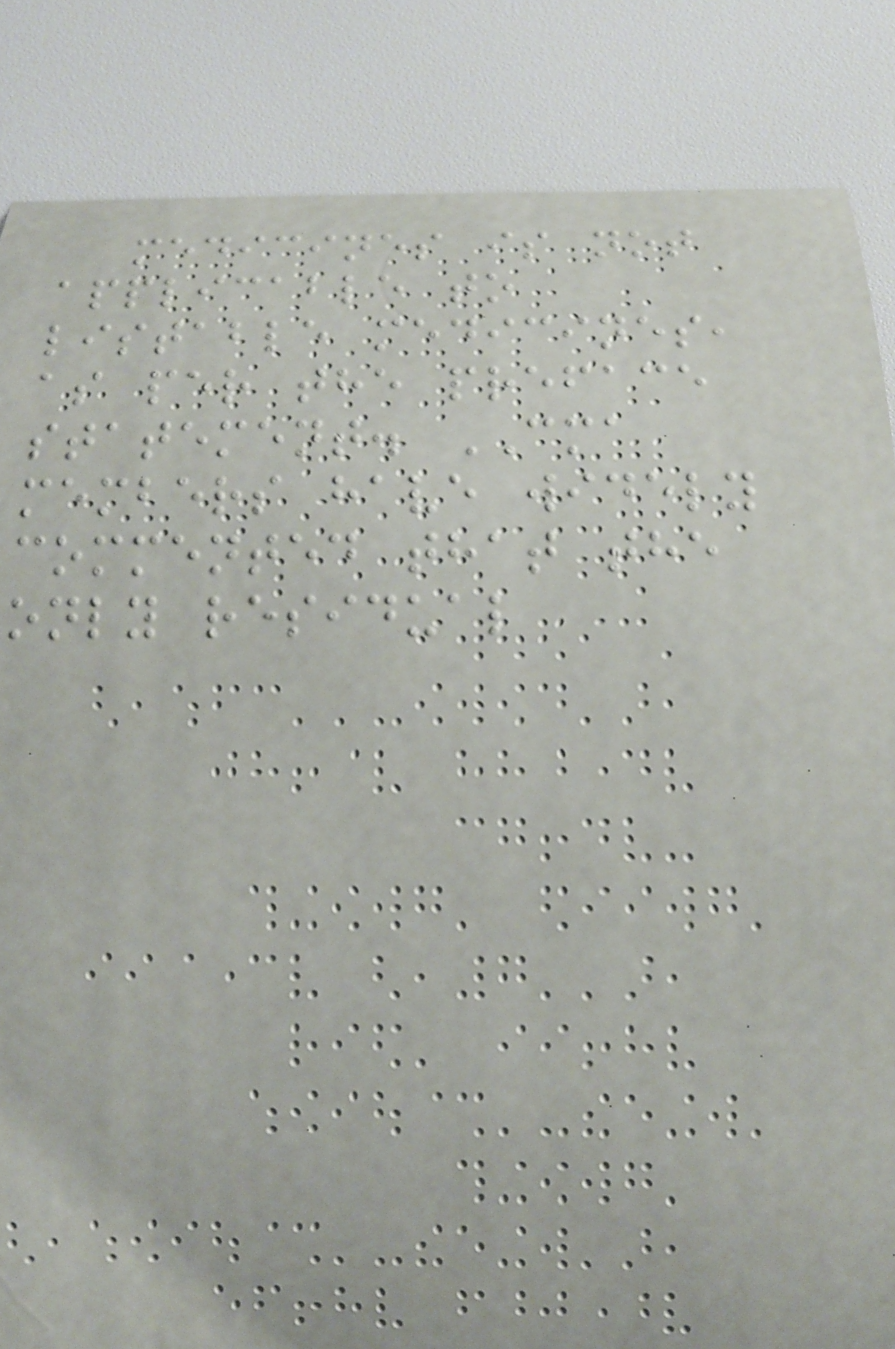medicines is not
applicable to
listable medicines,
as per the preface
statement. CMA
members have widely
commented that the
only residual
